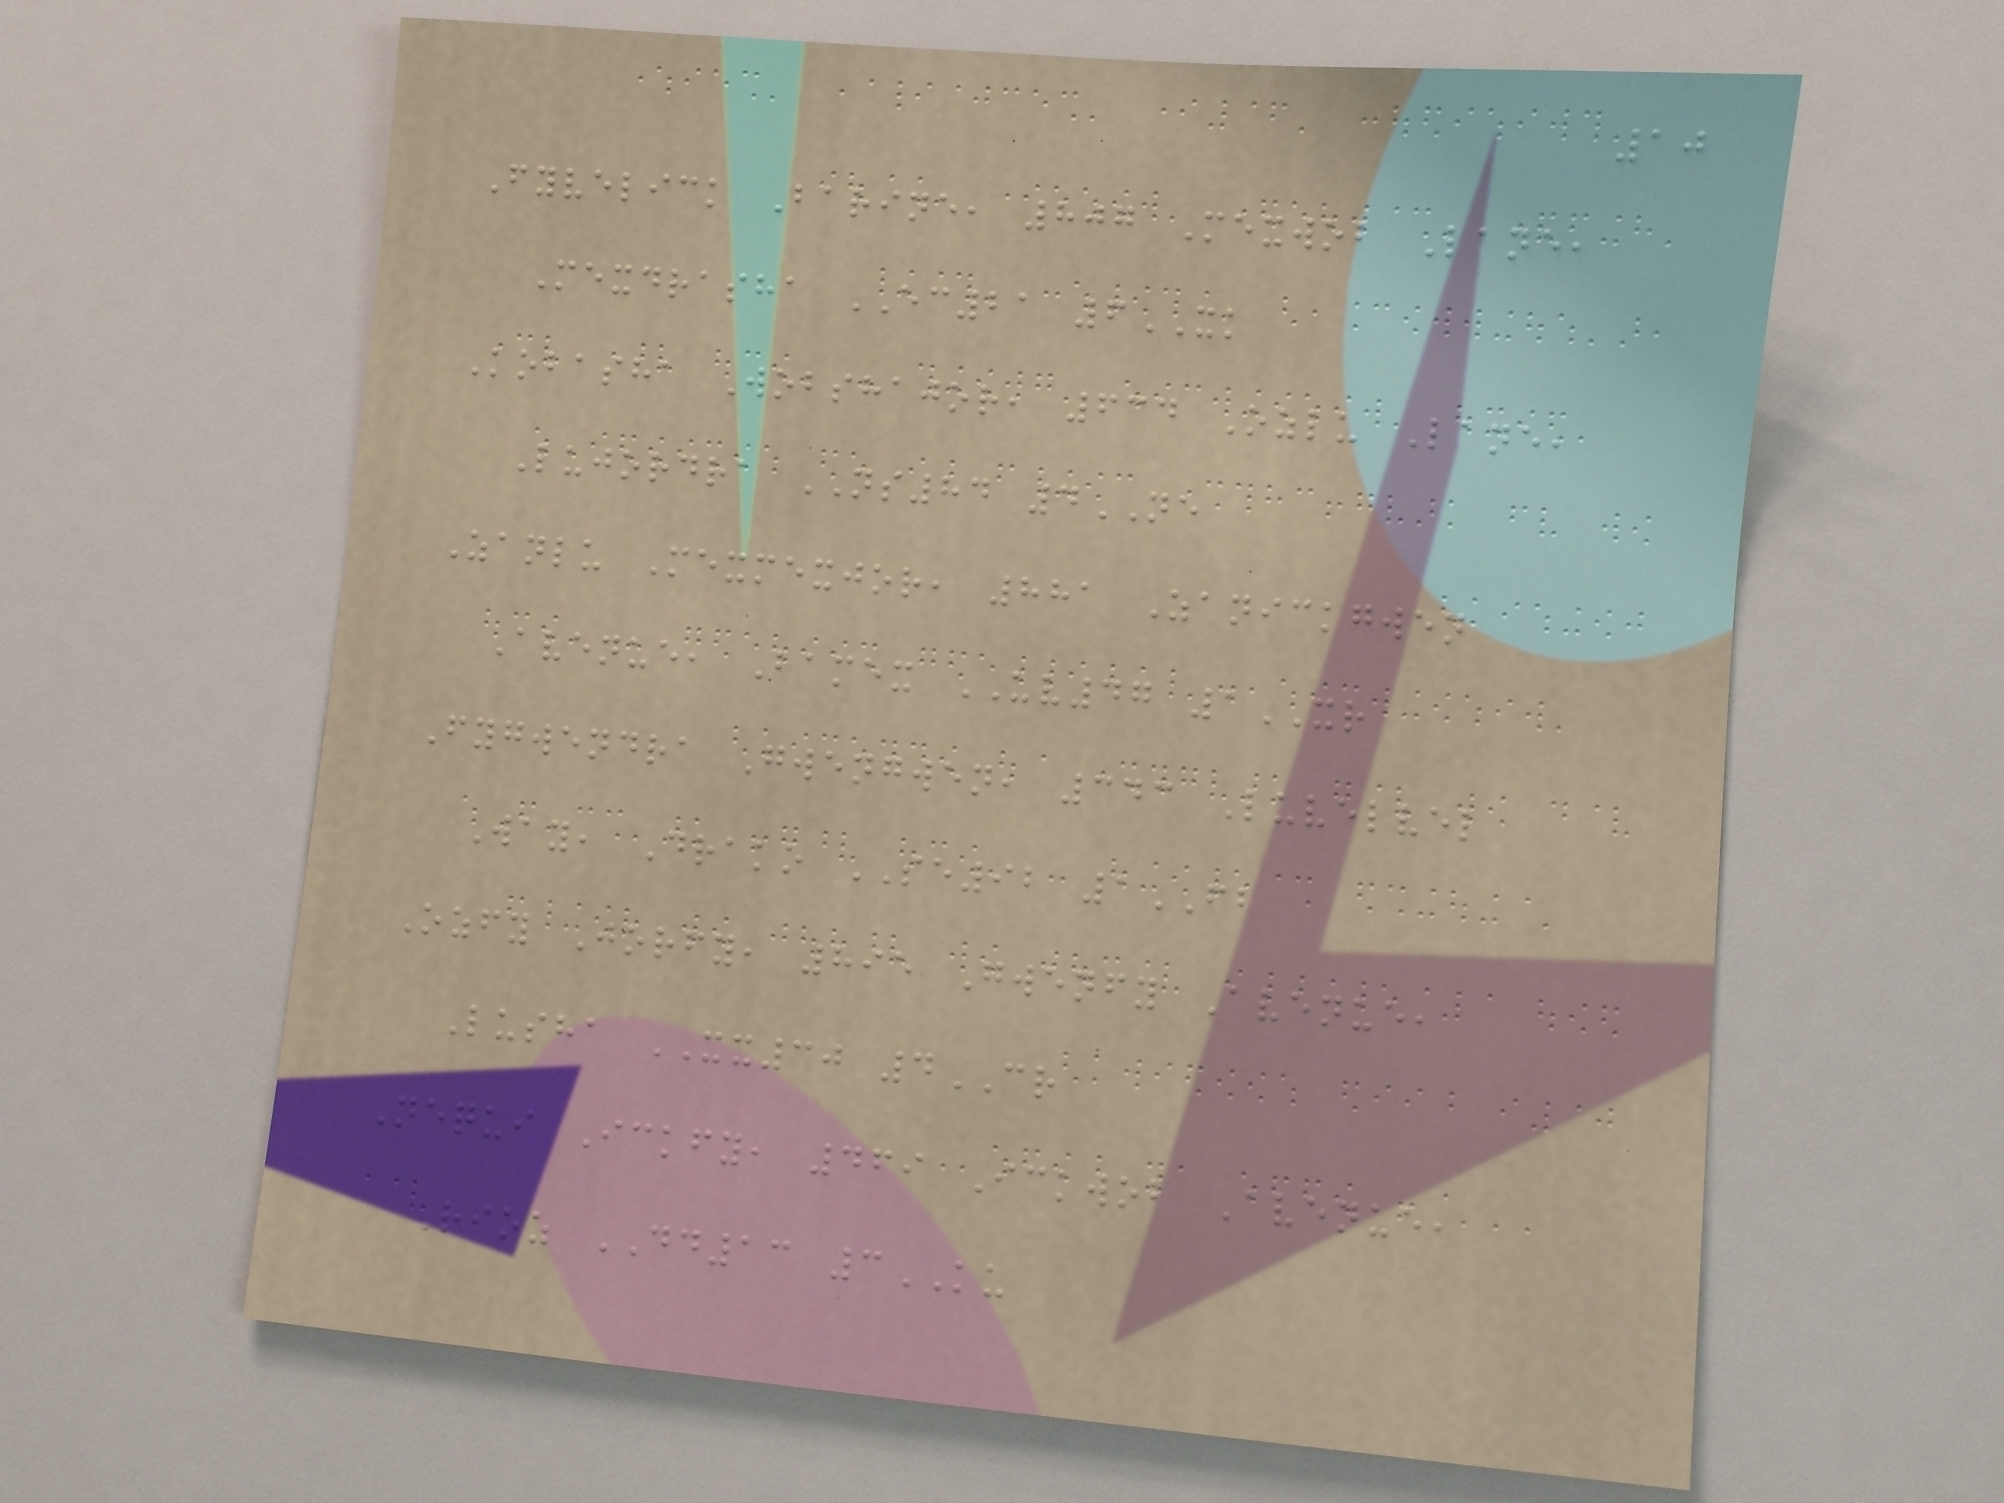10
Fyvelick Barine, 807 Mexwob Lane,
Mexdrasha EC21 6XK
Kobasha Wobshajor, 634 Ozlu Lane,
Lujordra NS84 4NE
Zanlu Mexmexjor, 881 Zanickgwen
Avenue, Bamex UV47 1XR
Fygwendra Gwengwen, 343 Luvelvel
Way, Drako SE92 1FB
Ozfy Jorfy, 895 Gwenfy Avenue,
Lusha XX30 4CR
Nequi Ickfy, 469 Ickwob Avenue,
Rioz DD13 3KU
